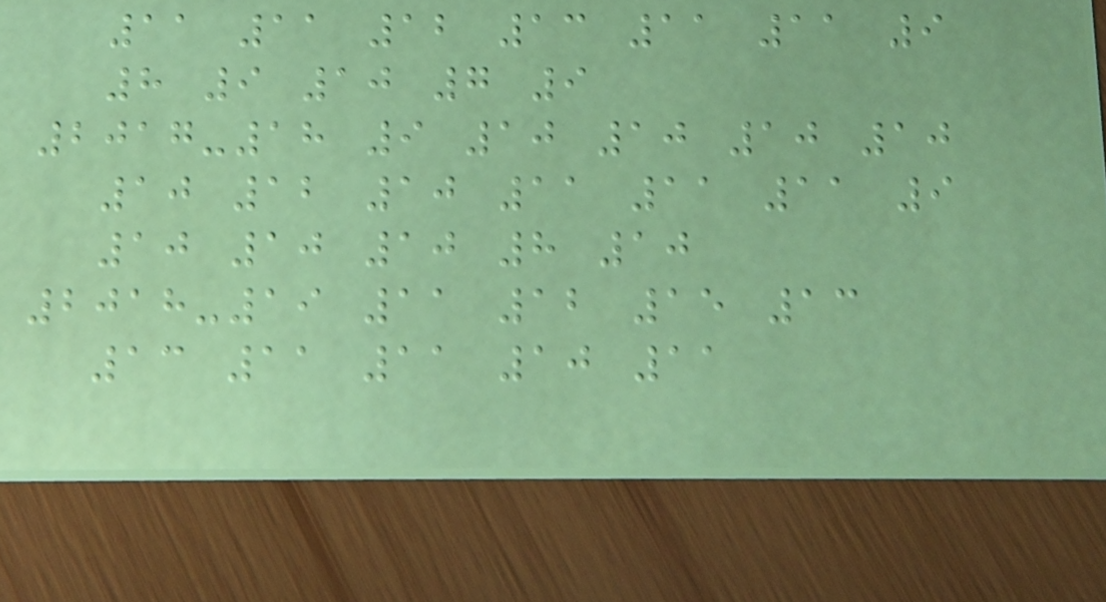11 11 12 13 11 11 9
8 9 10 7 9
2017-18 9 10 10 10 10
10 12 10 11 11 11 9
10 10 10 8 10
2018-19 11 12 15 13
13 11 11 10 11
